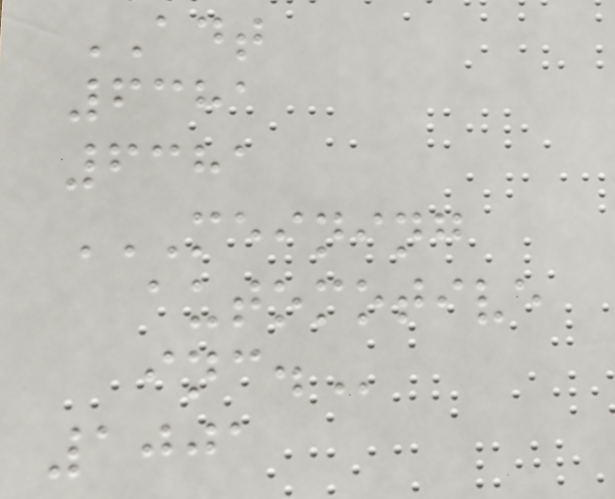ADT
6381
6381
MEINING
AUTOMOTIVE
INC.
1001
